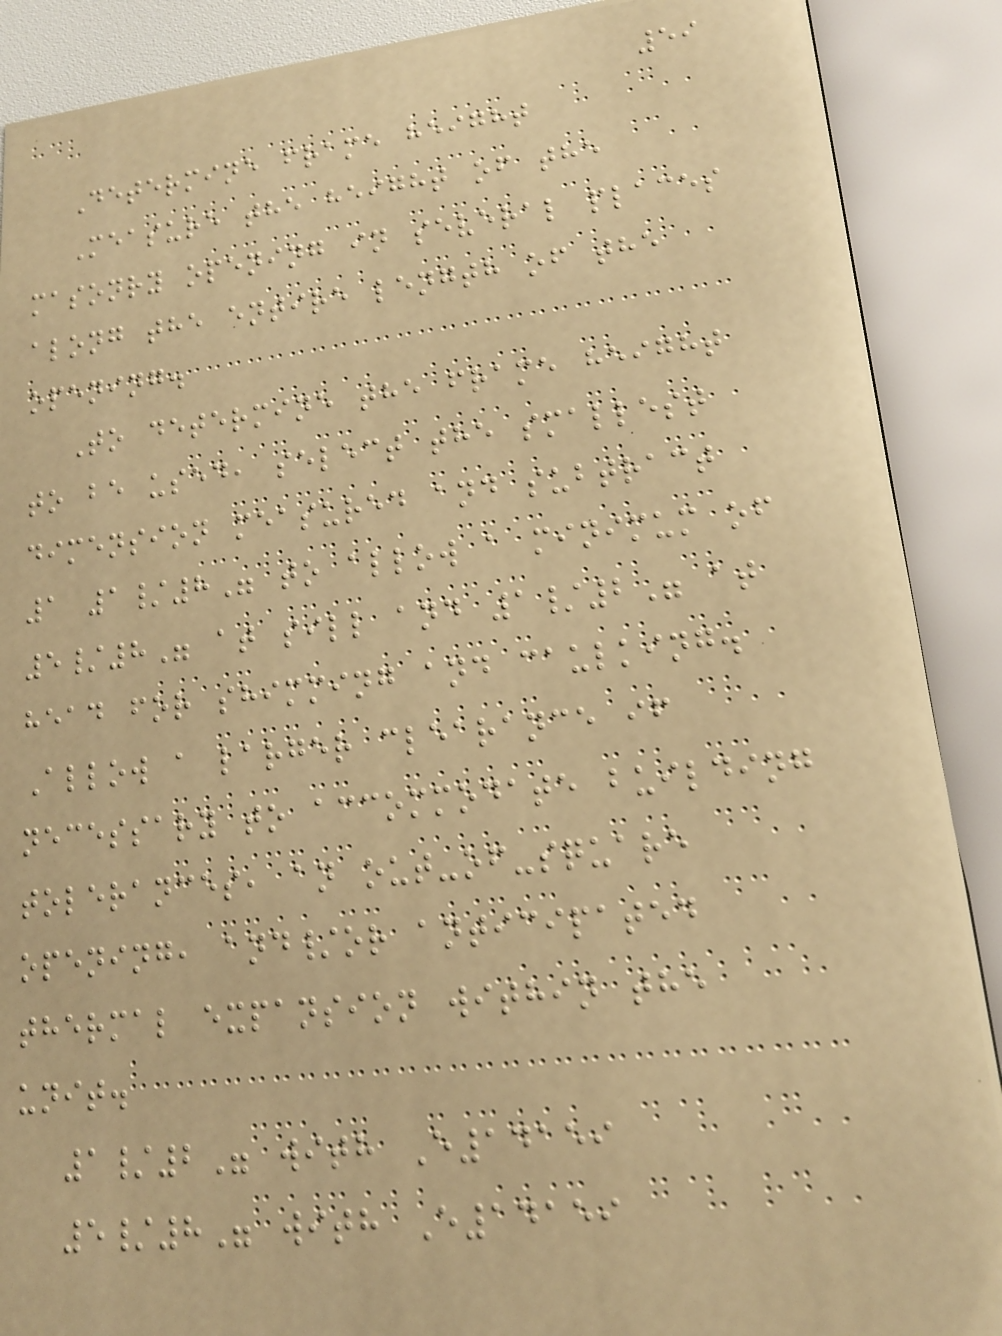59
Determine frame height
Measure the height of the
masonry opening in several places
along the entire length of the
opening.
To determine the frame height
to be used, select the smallest
dimension measured and subtract
1 1/8" to allow a minimum of
5/8" at sill and 1/2" at
head for shimming and caulking.
Allow a larger clearance if
necessary to accommodate building
tolerances, an out-of-square
opening, and/or anticipated
thermal expansion within the
unit.
1/2" with E14159
5/8" with E14159
